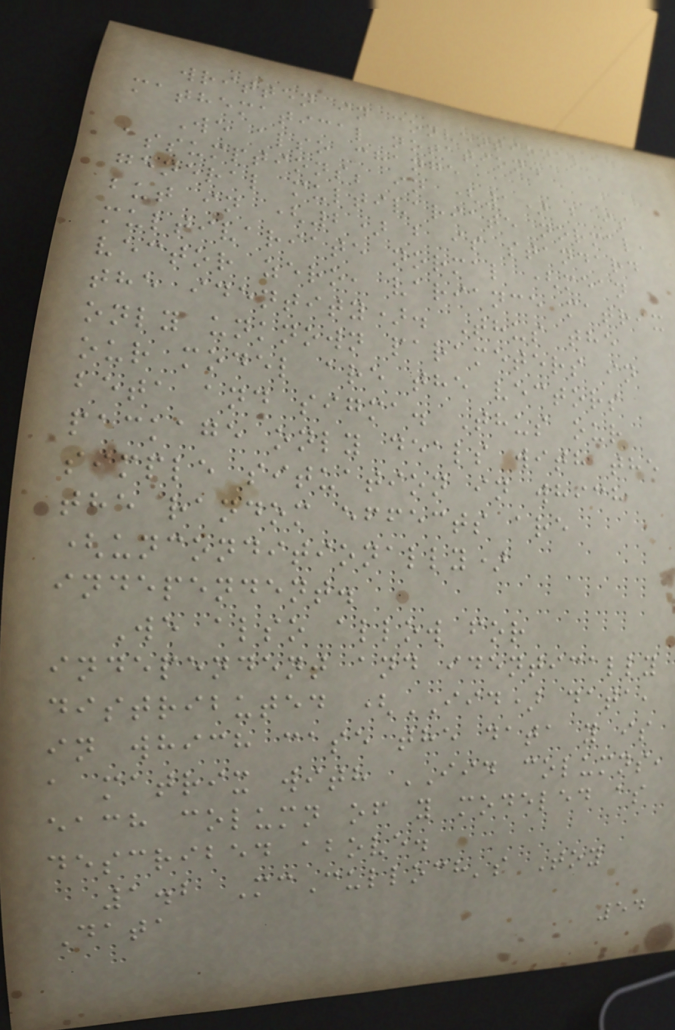written in conventional
mathematical notation.
We also change
assumptions; in (1) b is
general multivariate normal,
but in (2) b is standard
multivariate normal (mean
vector zero, variance matrix
the identity). Thus the
only unknown parameters in
our model are the vectors
beta and sigma. Thus our
package only deals with the
simple situation in which
the random effects are
(unconditionally)
independent.
We also allow for
independent and identically
distributed (IID) data,
in which case the data y is
a matrix with IID columns,
each column of y modeled as
described above.
1.2 McCulloch's Toy
Data
54
